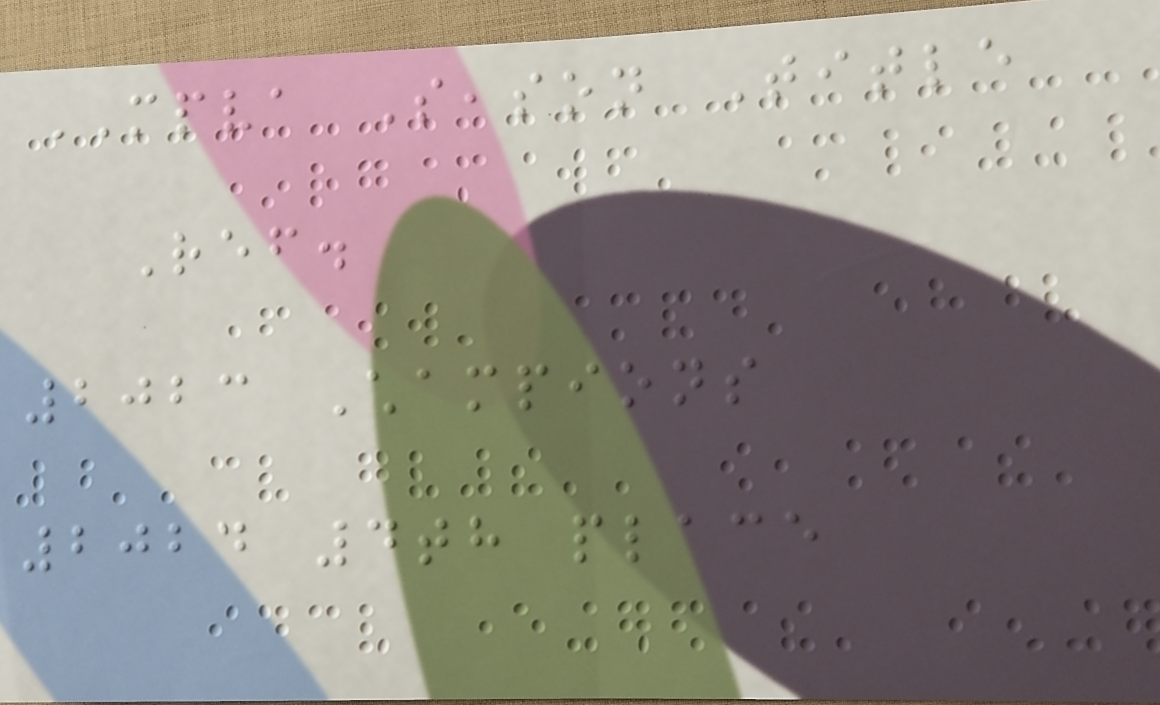MPVA Season Title
Ref.
2023 Champions
2024 4th place
